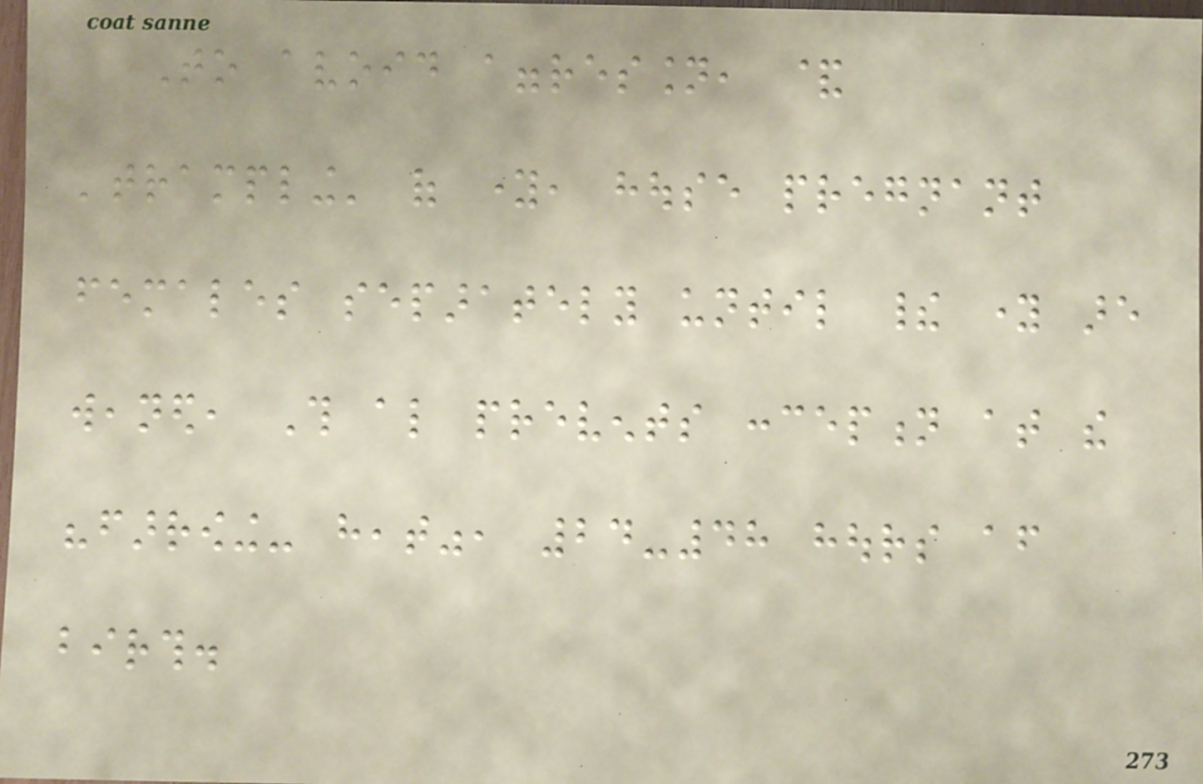To avoid aggression, &
'trampling' of young, house pregnant
females separately until their young are
weaned, This also prevents conception at the
"farrowing- heat", 24-48 hours after
birth.
